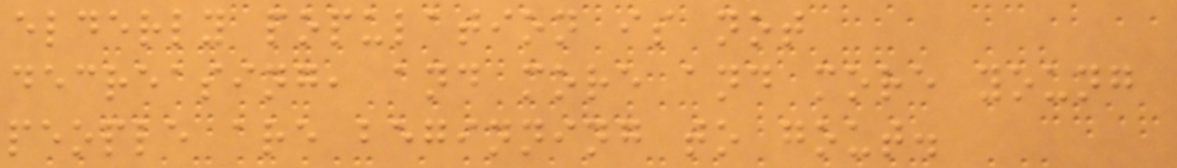elderly population is not
decreasing, and more and more young
people are beginning to gout.
